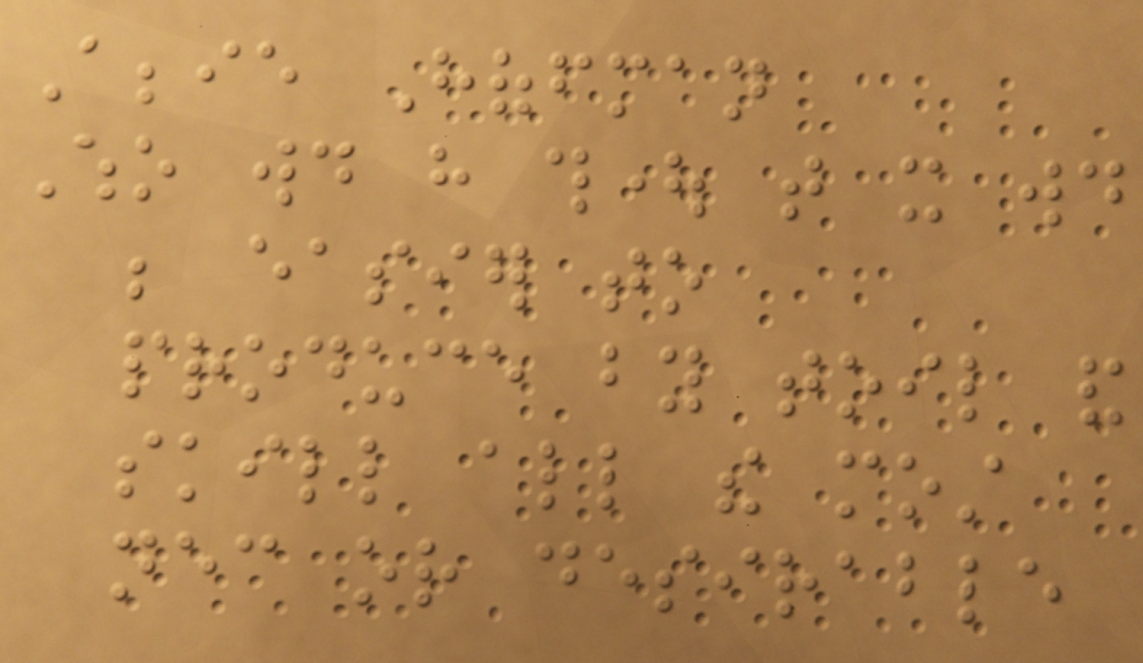Abbie Hoffman
Who would have thought that it would
be easier to
produce by toil and
skill all the most
necessary or desirable
